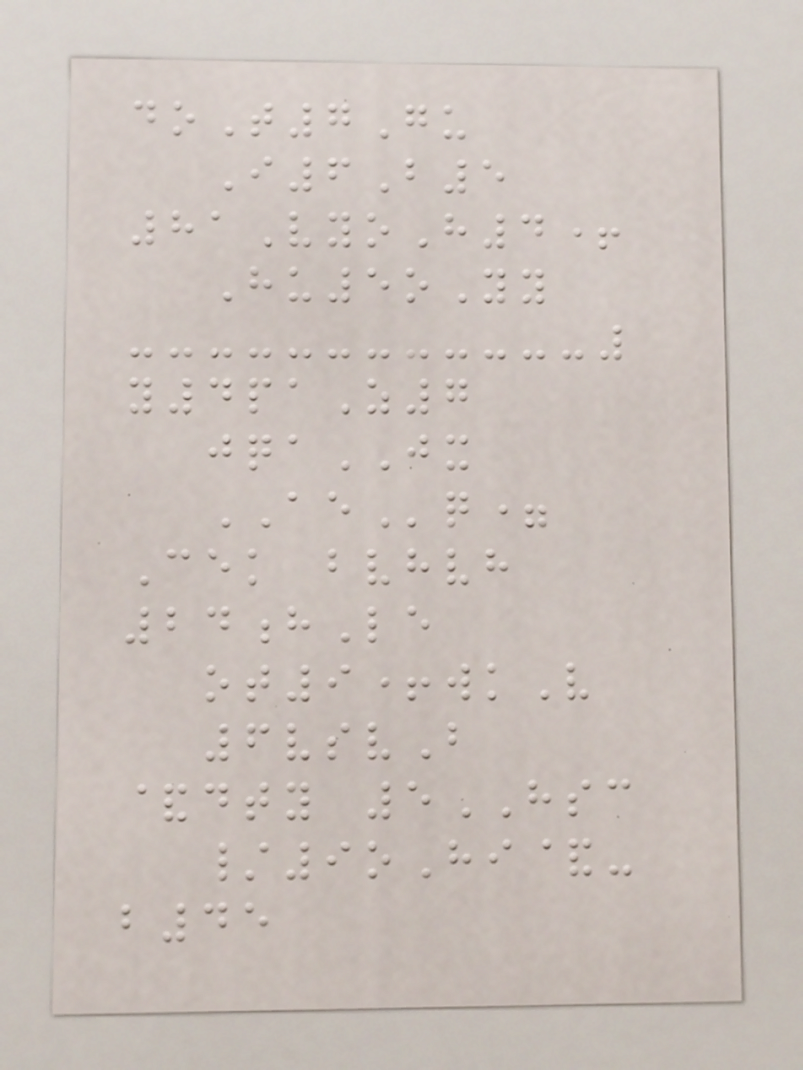doT7Gu
I6B5
81VyoH4+
Hu5oYy
y4paZ7
jqaJX
AEq=
Cek bvhvh
24hLe
ot9+wkV
6vsvB
&dty 5HSC
/9oHi&-
b45
